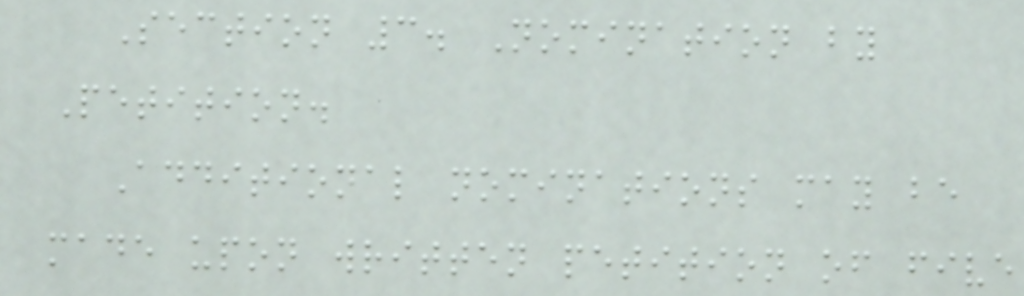Section 3. Nomination by
Petition.
Additional nominations may be
made upon written petition of five
